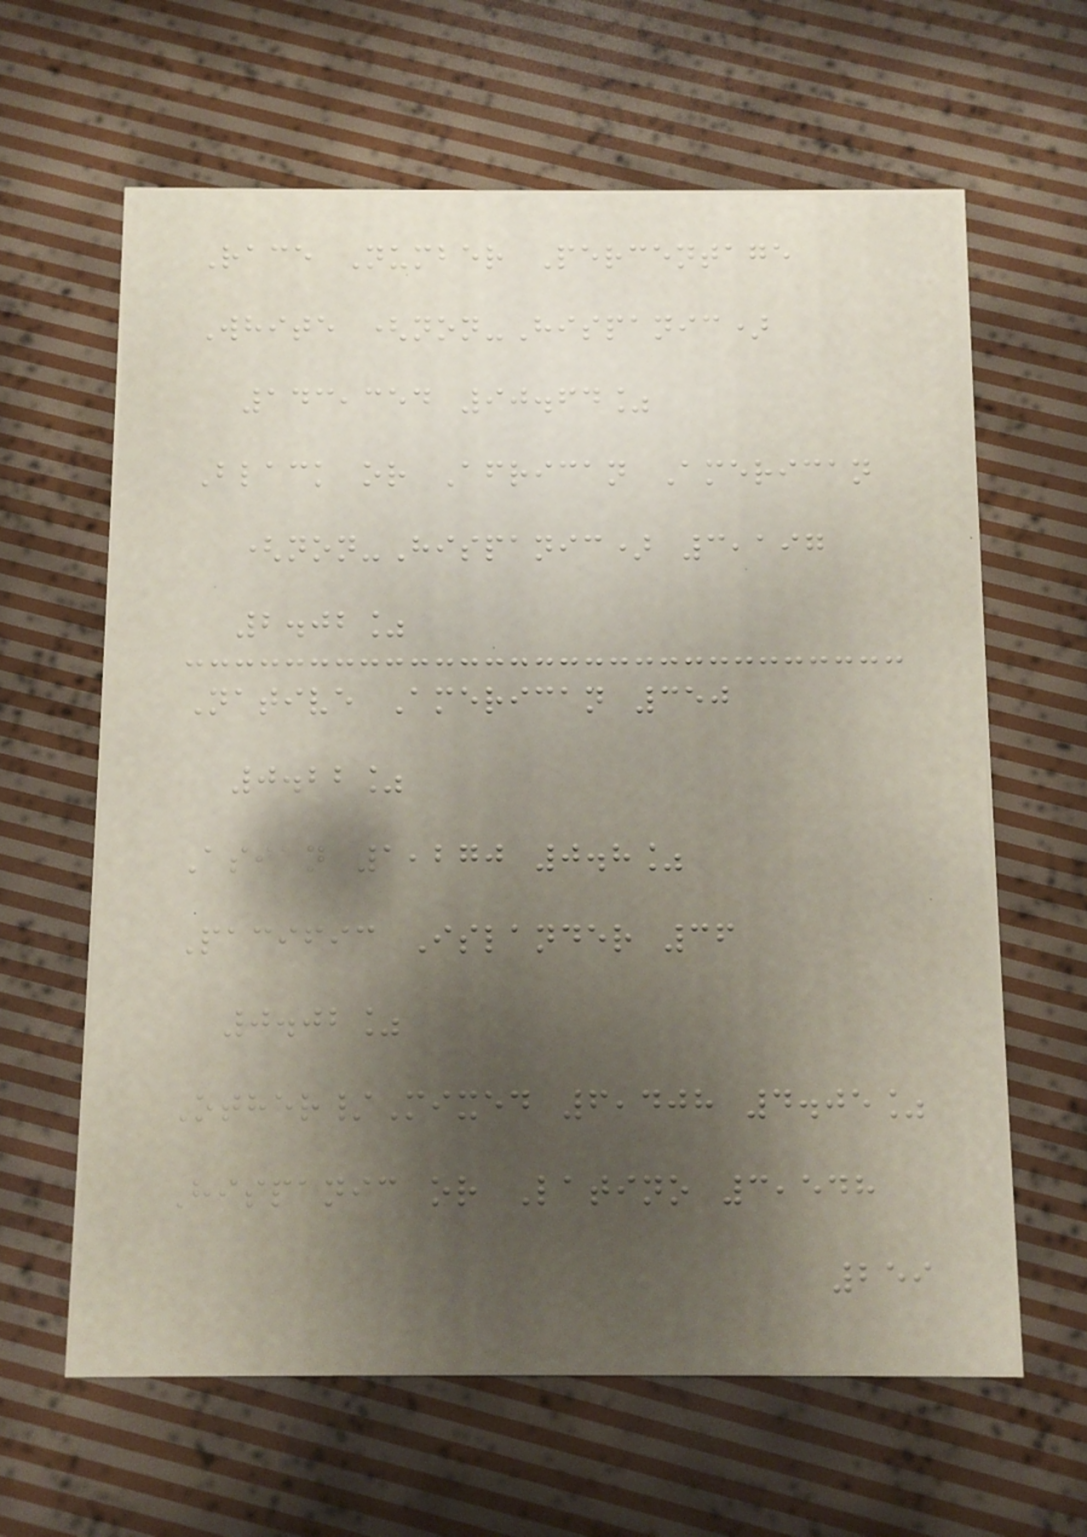Race Number Percentage
White (non-Hispanic)
143,354 90.64%
Black or African American
(non-Hispanic) 3,197
2.02%
Native American 350
0.22%
Asian 1,270 0.8%
Pacific Islander 36
0.02%
Other/Mixed 6,408 4.05%
Hispanic or Latino 3,548
259
